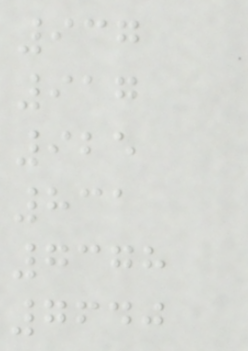937
917
925
831
7378
7640
